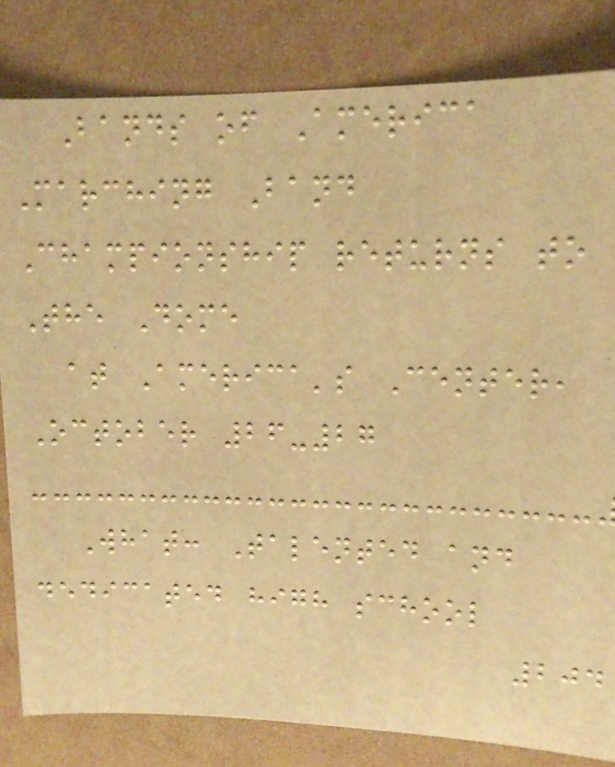Bands of America
Marching Band
Championship returns to
The Dome
at America's Center,
October 26-27
What: Talented and
dedicated high school
204
